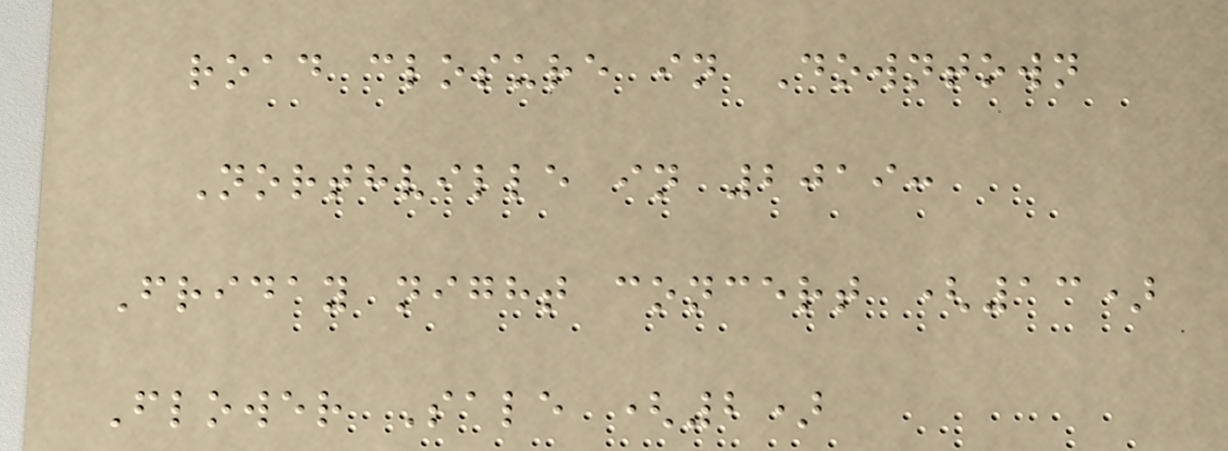road closure in Downtown
Northville in 2019:
Friday night concert (13)
Flower Sale (2)
